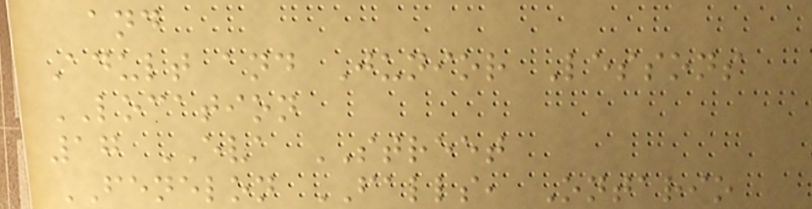and
Adult and Junior Lessons
LOCATION
17 EVA STREET
FENELON FALLS, Ontario
